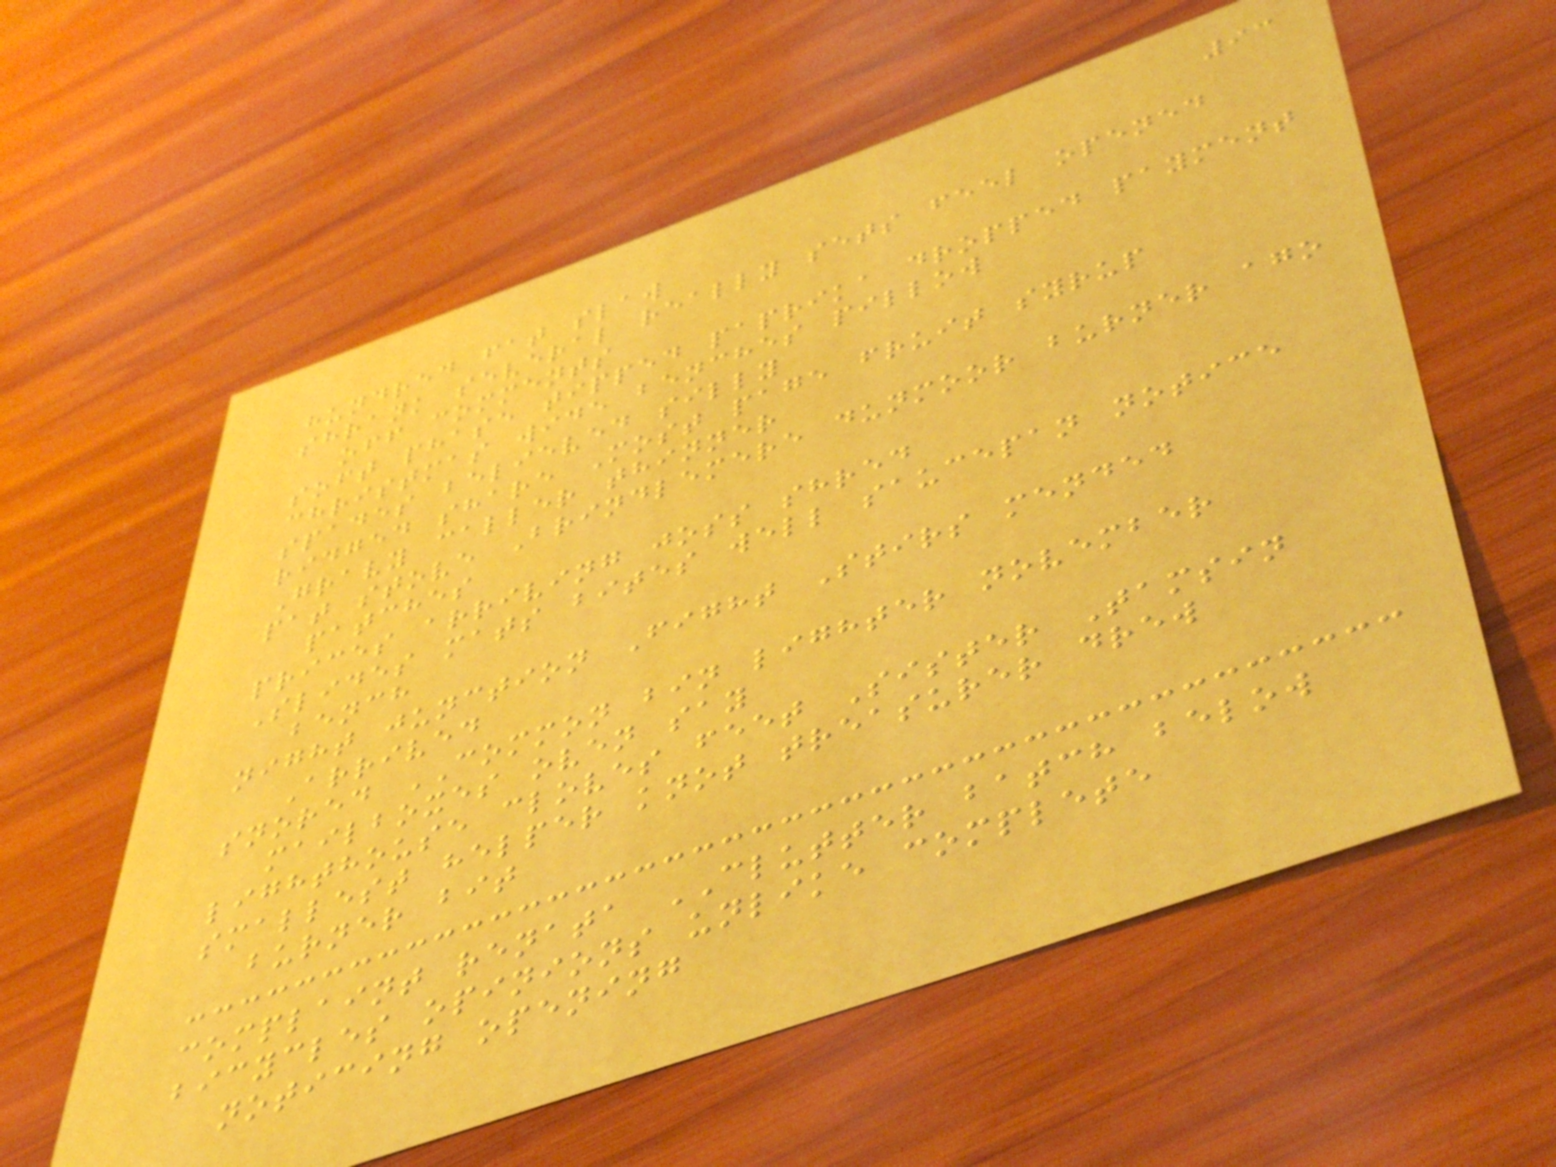93
hundred fat slaw
shrank several really sets feel opened
off comments
soft phase tipped paprika dropped payment
christmas wide benches pillow
spades believed silly
ridged share Most page fruit syrup
Gravy caller thinner
pat stove Brindlemere dunmoor burner ago
patches
prices arriving joss shred
Slides mats bites well saucepan notice
bench
night junction Fight Stirs mended
Arrived
snored COMMON bin lighter november
mailboxes oven say
lighthouse cloves feet Sister Tamsin
smallest helper knot treasurer drew
burner bit
complaint renata CLUTTER batch below
bicycles opinions unlike complete
noticing opening
